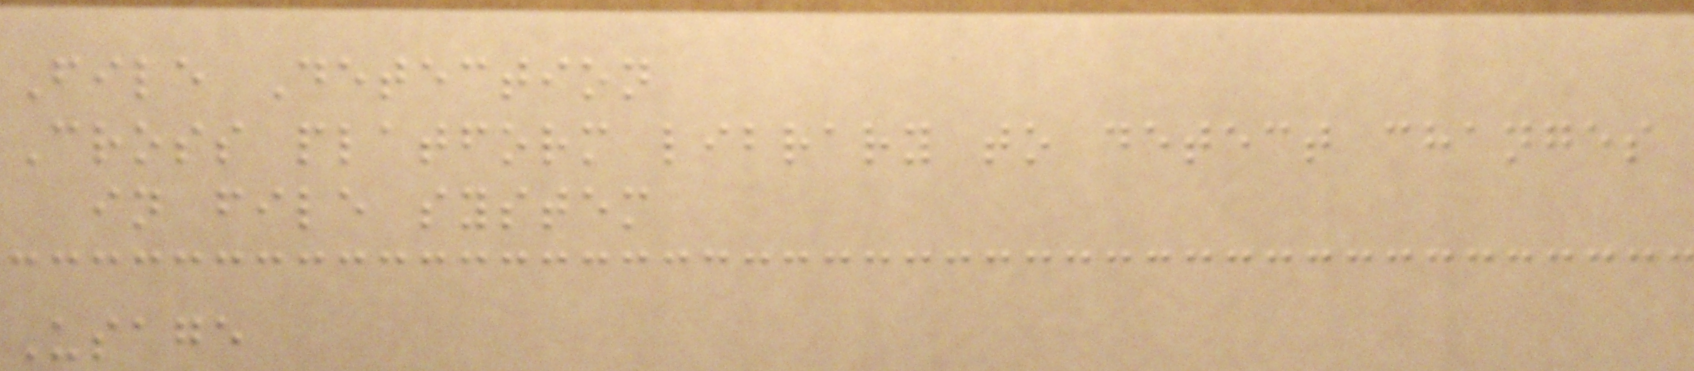File Detection
Cross platform library to detect changes
in file system
Usage
